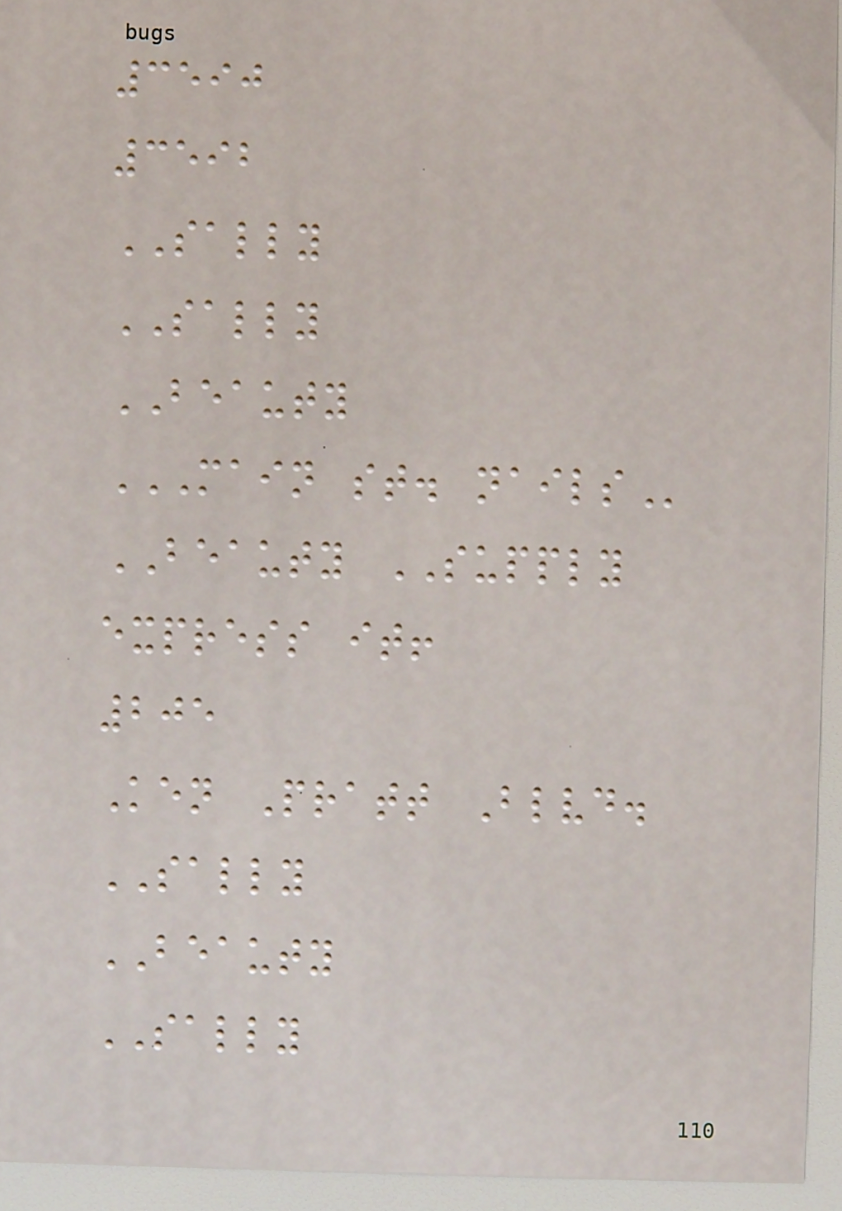3590
3592
SALLY
SALLY
BEAUTY
MAIN ST. NAILS
BEAUTY SUPPLY
express it!
205
Ken Pratt Blvd.
SALLY
BEAUTY
SALLY
